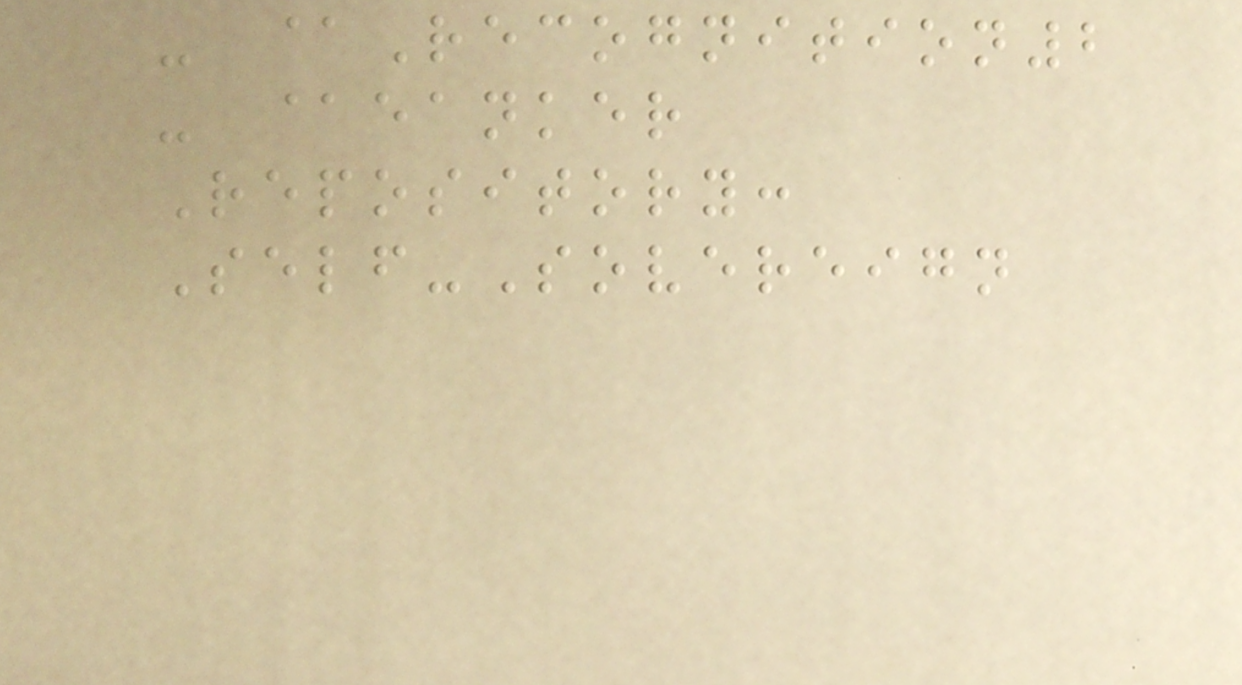- @Recognition2
- @eanker
Repository:
Self-Sovereign
